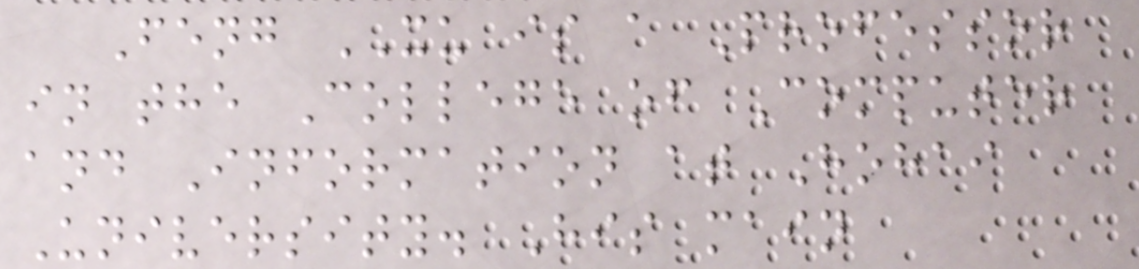Feng XU is a Professor
in the College of Computer
and Information at Hohai
University. His main
